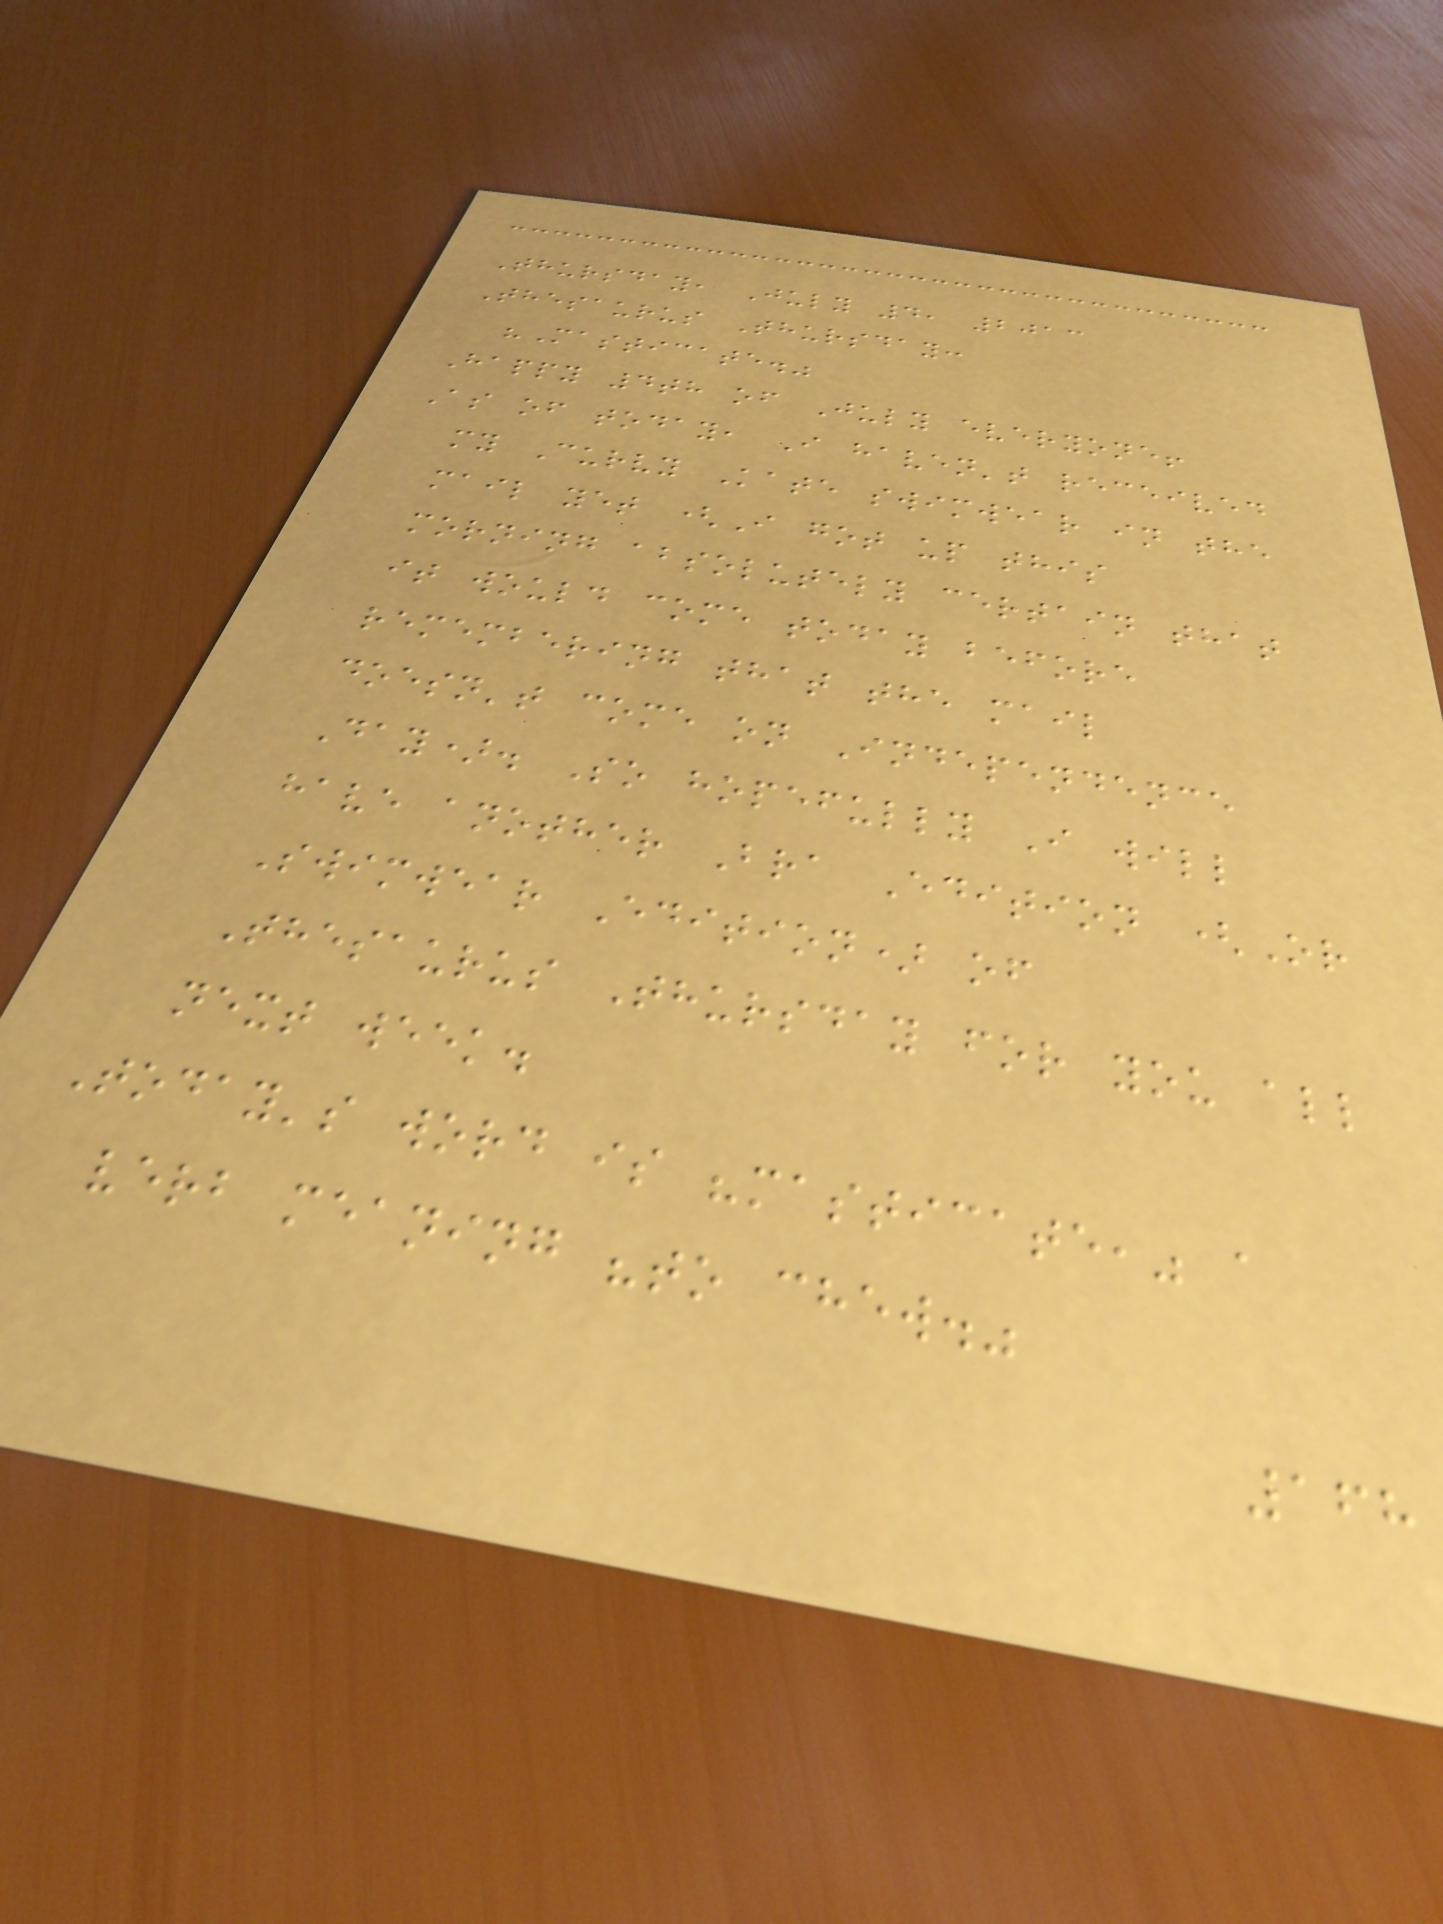Thursday, July 4, 2013
Thesaurus Thursday:
"Masticate."
Happy 4th of July everyone!
As of today, I haven't received
my Curvy Kate swimwear in the
mail yet (I got up this
morning absolutely certain that
it would come today before
remembering that the mail
doesn't come on Independence
Day). So hopefully I will
have another Bra Edition (Or
Swimwear Edition) of
Thesaurus Thursday for you all
next week.
Today's word is "masticate," a
verb meaning "to chew."
168
